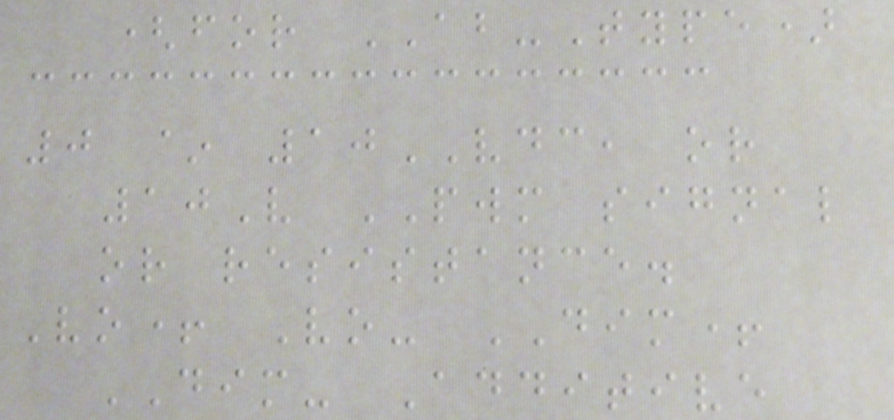(for AB-Type)
0 ~ 10VDC, or
10V PWM signal
or resistance.
Vo+ Vo- DIM+
DIM- Additive
